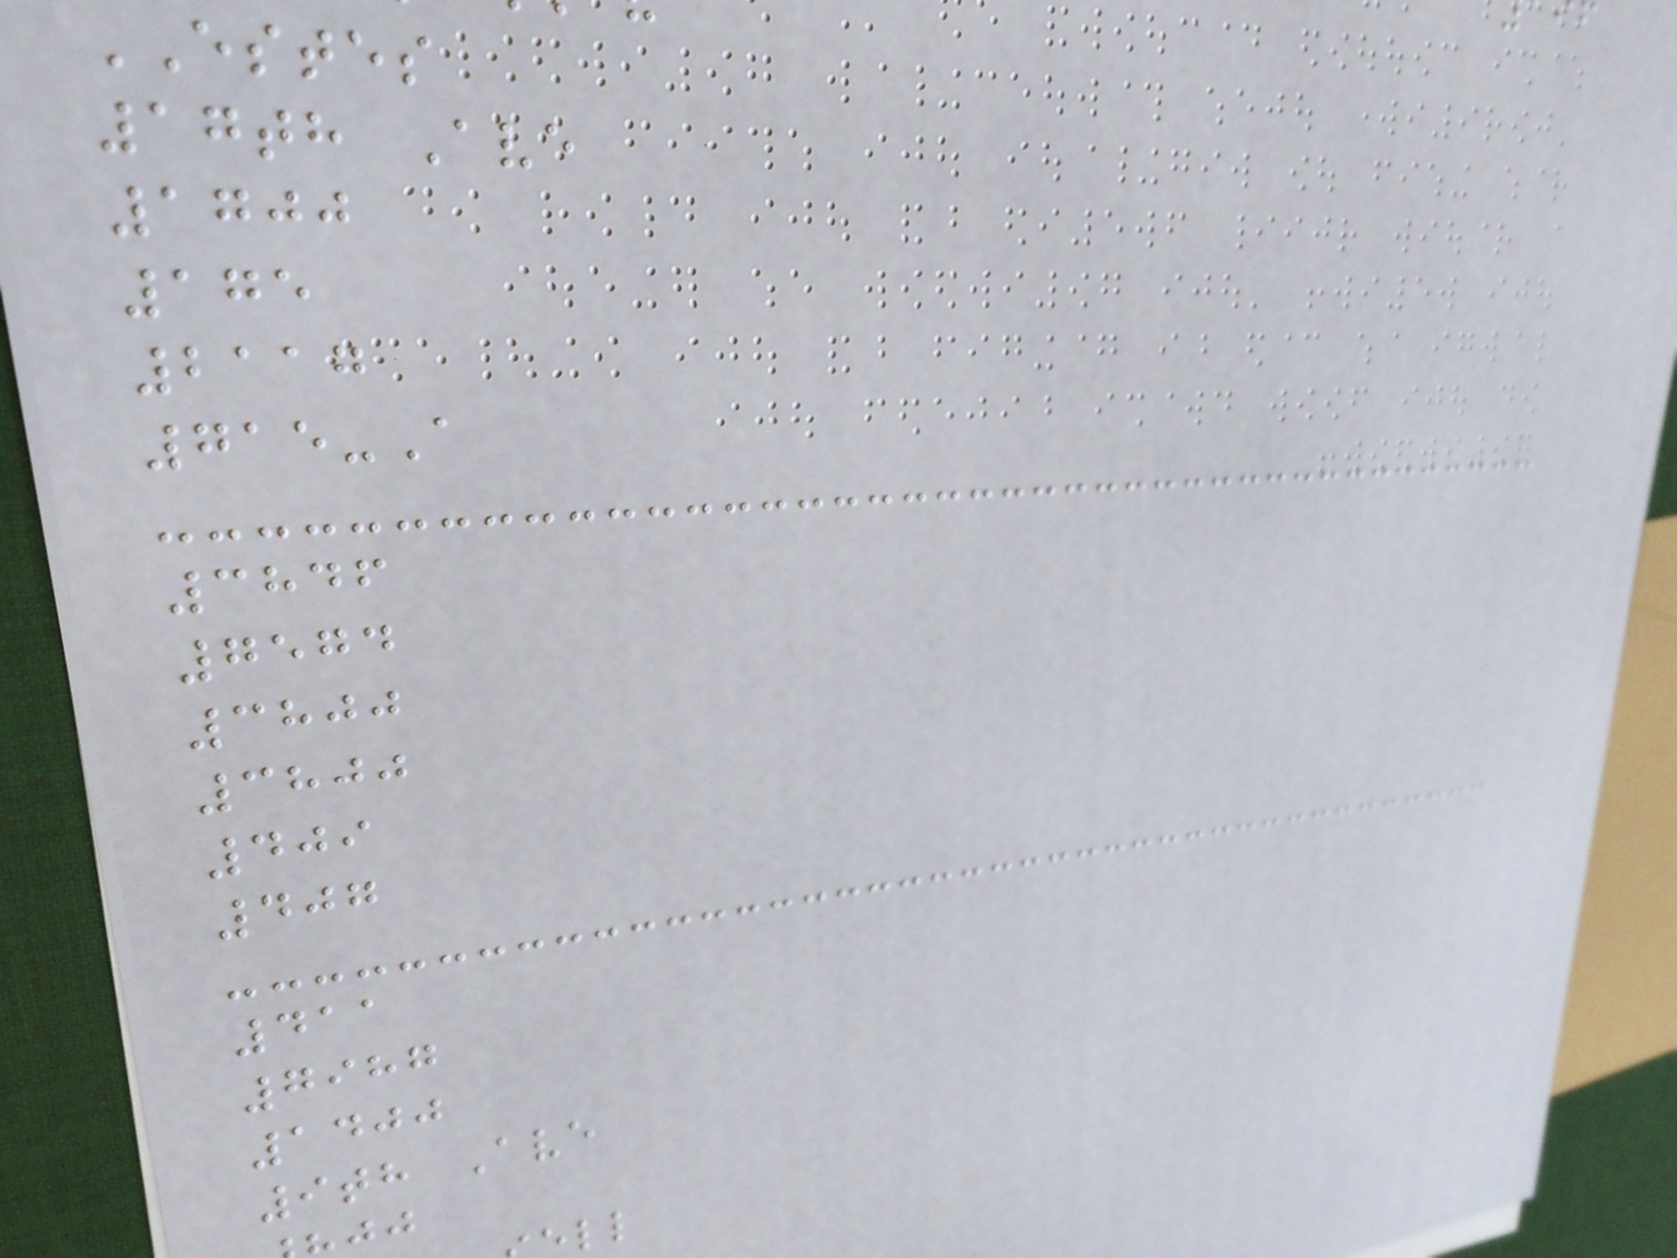ESTES
17th Ave
1700
175
2117
715-A
3846
7574
3800
3800
409
407
411
7987
1400
9th Ave
